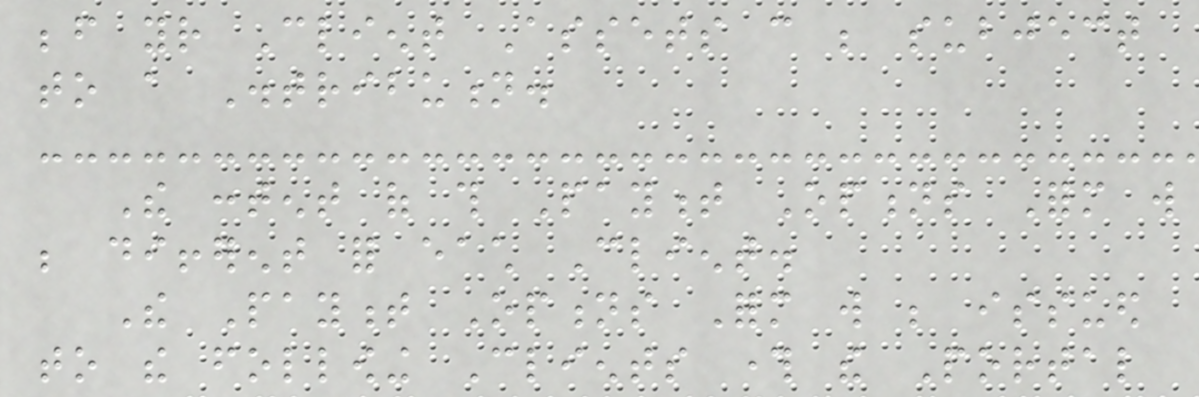before your Client Assets can be subject
to a Distribution.
The content of this Payment Options Form will
be different for each Client.
The Payment Options Form will be issued
to the following Clients through the Portal
